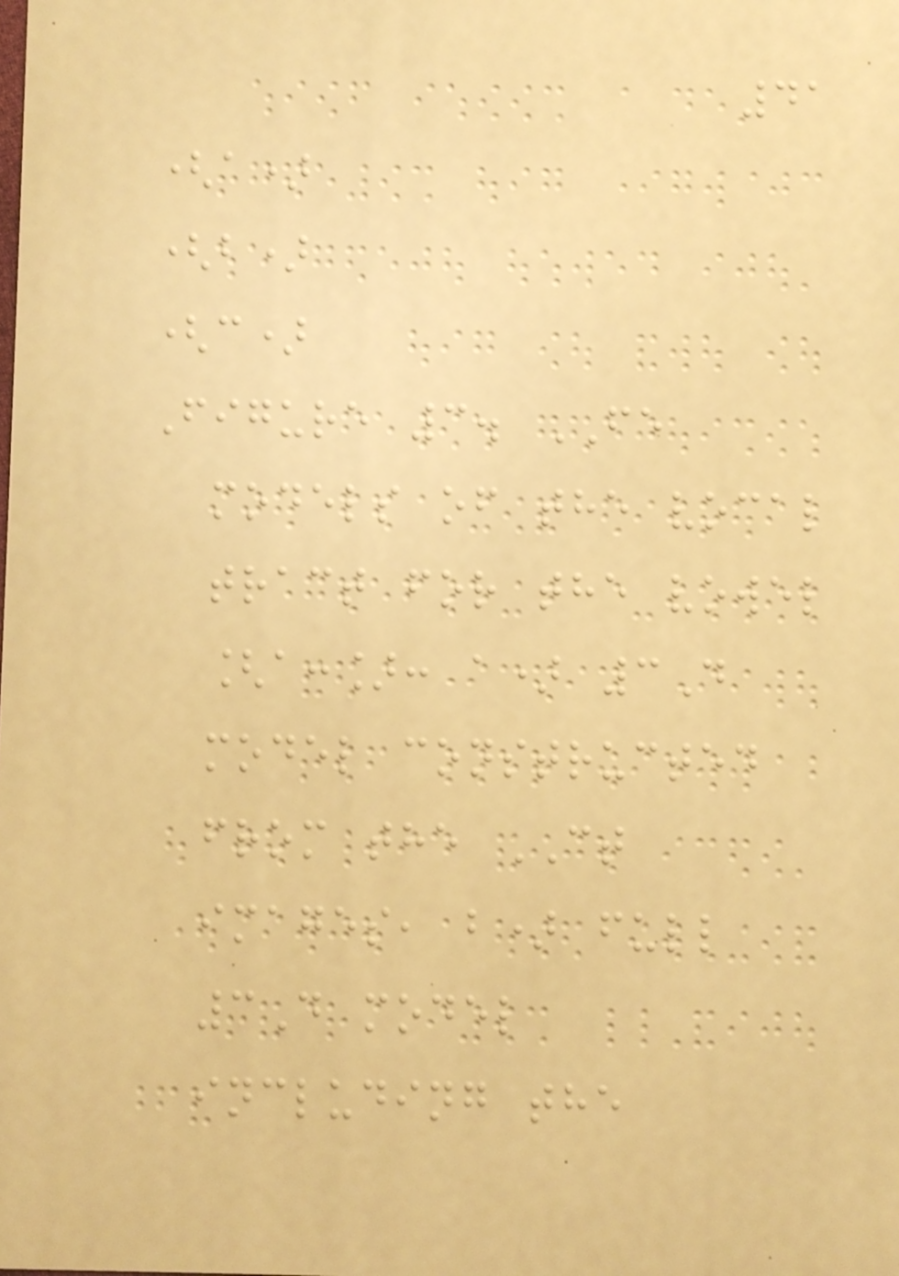41
(a)
(b)
(c)
Figure 3. FE
models of the vocal
tract for the vowel
[a:]: a) 3D
model constructed
from the CT
images, b) full
3D model
including the
